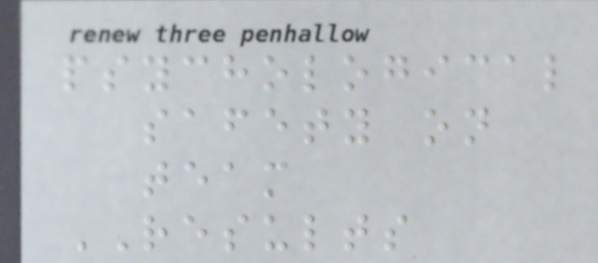psychological
safety on
team
RESULTS
